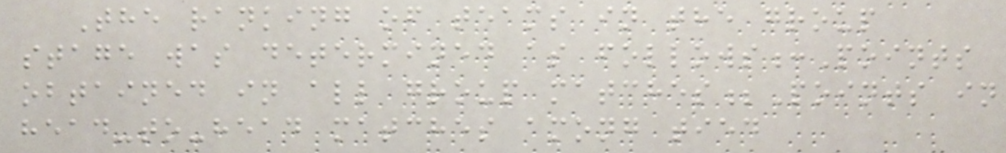The ranking of teams in the group
stage was determined as follows:Points
obtained in all group matches;Points in
head-to-head matches among tied
